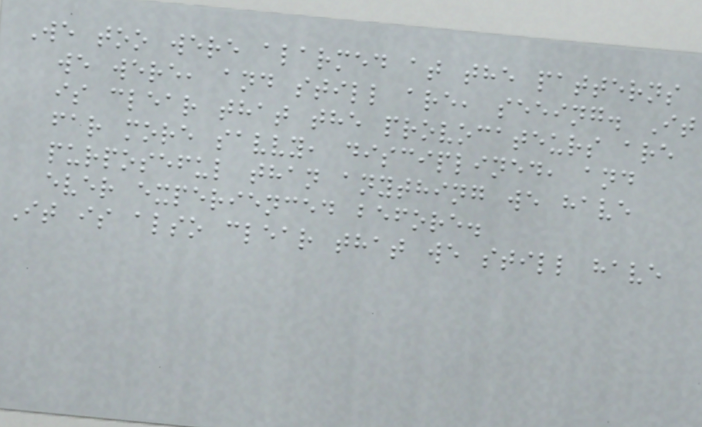We too were alarmed at the patterns
we were, and still are, seeing. It
is clear that the provocateurs are
far more savvy, disciplined, and
purposeful than anything we have
ever experienced before.
It is also clear that we still have
